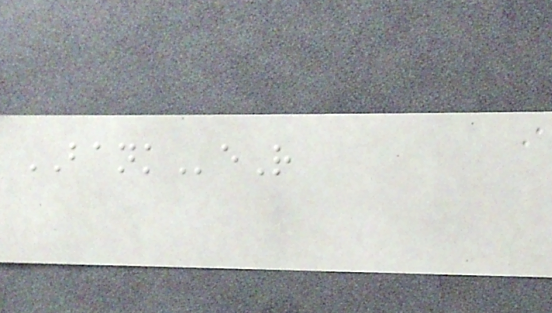BANKeR
